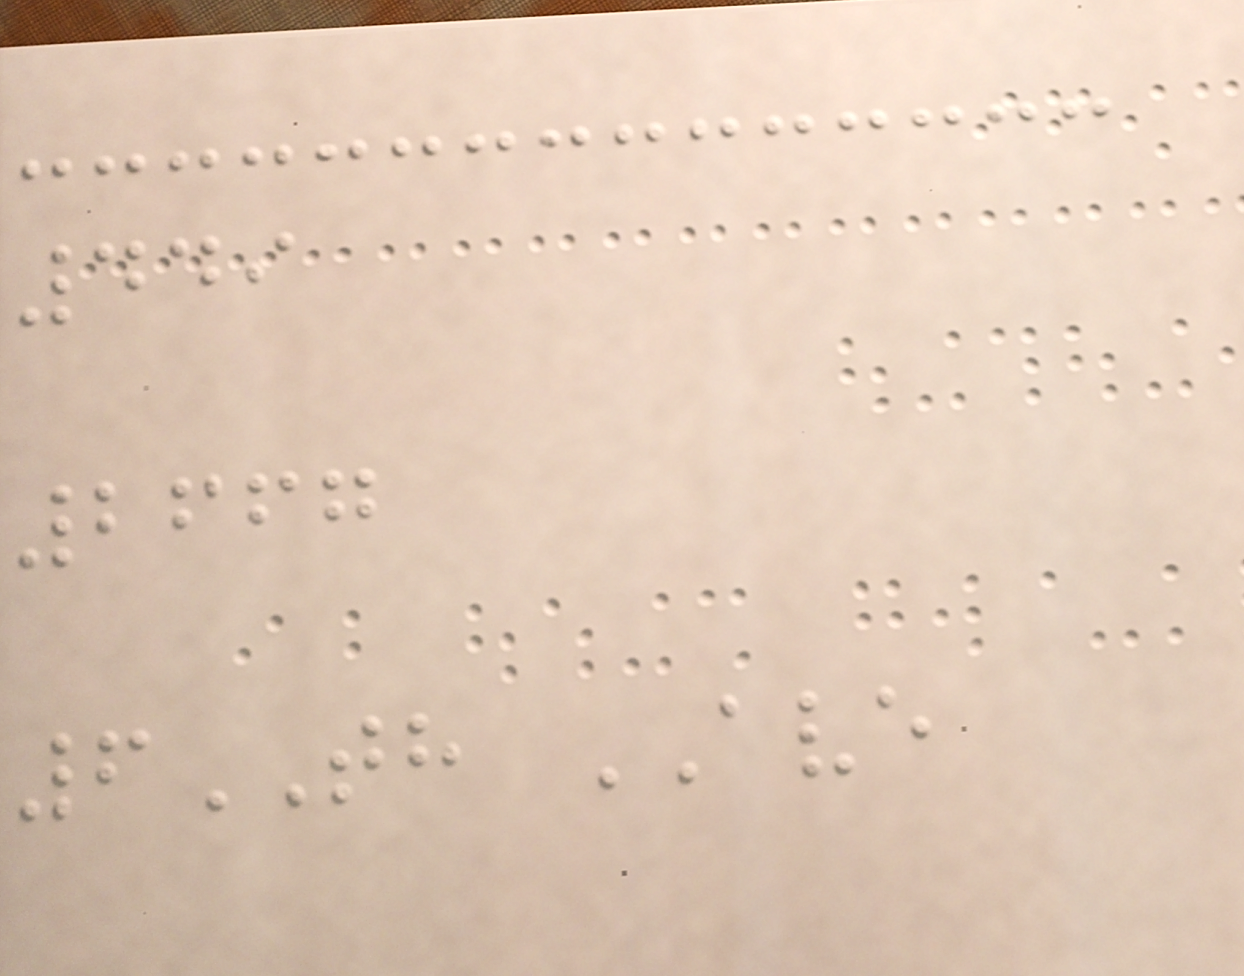449
2667
6TH AVE
